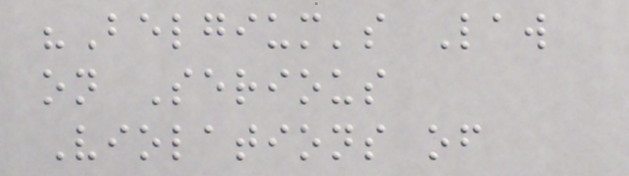"Belgium's Law
on Serious
Violations of
